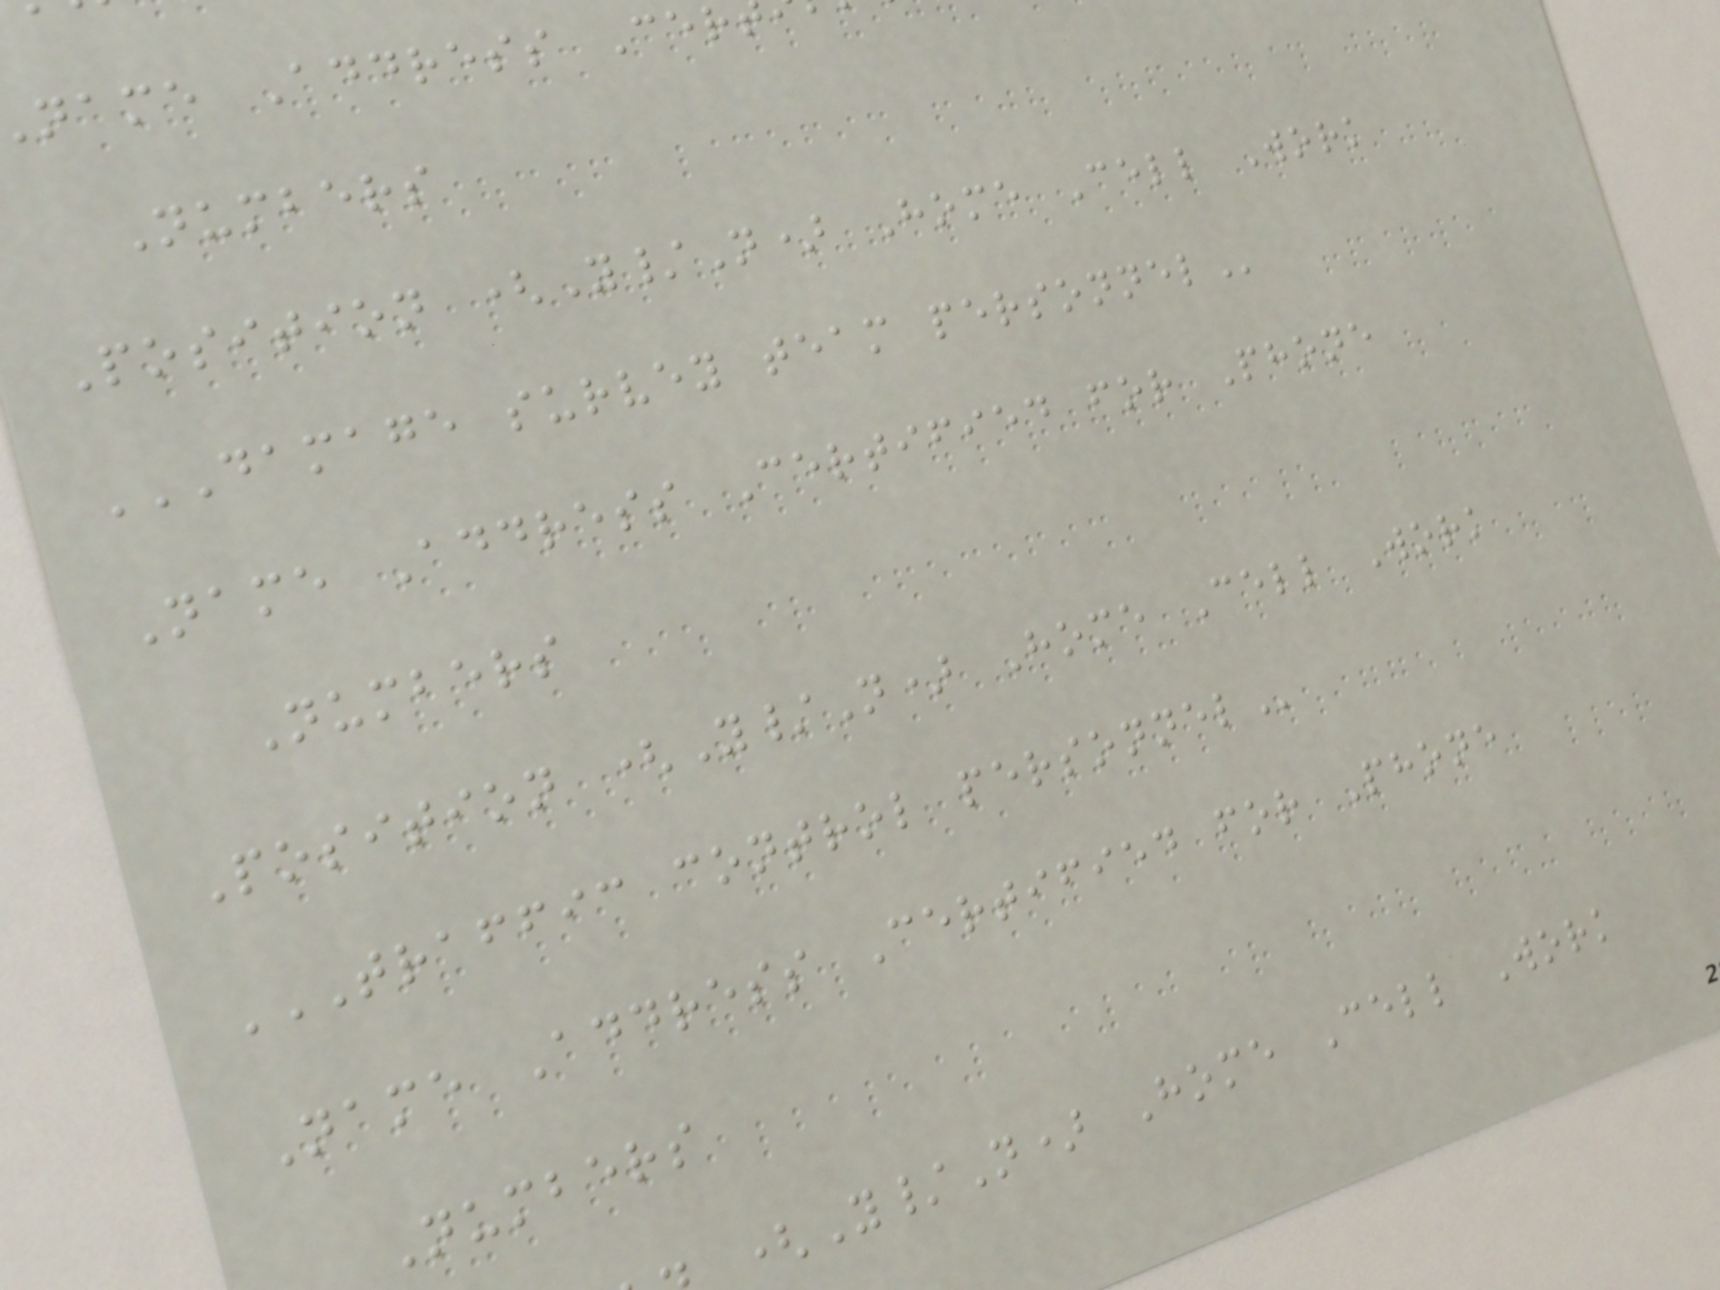name Address Cer
Numbers
Position (Y/N) Home Cell Work
DAMAGE SURVEY TEAM PERSONNEL
Name Address Certified for Phone
Numbers
Position (Y/N) Home Cell Work
TRAFFIC CONTROL PERSONNEL
Name Address Certified for Phone
Numbers
(Y/N) Home Cell Work
